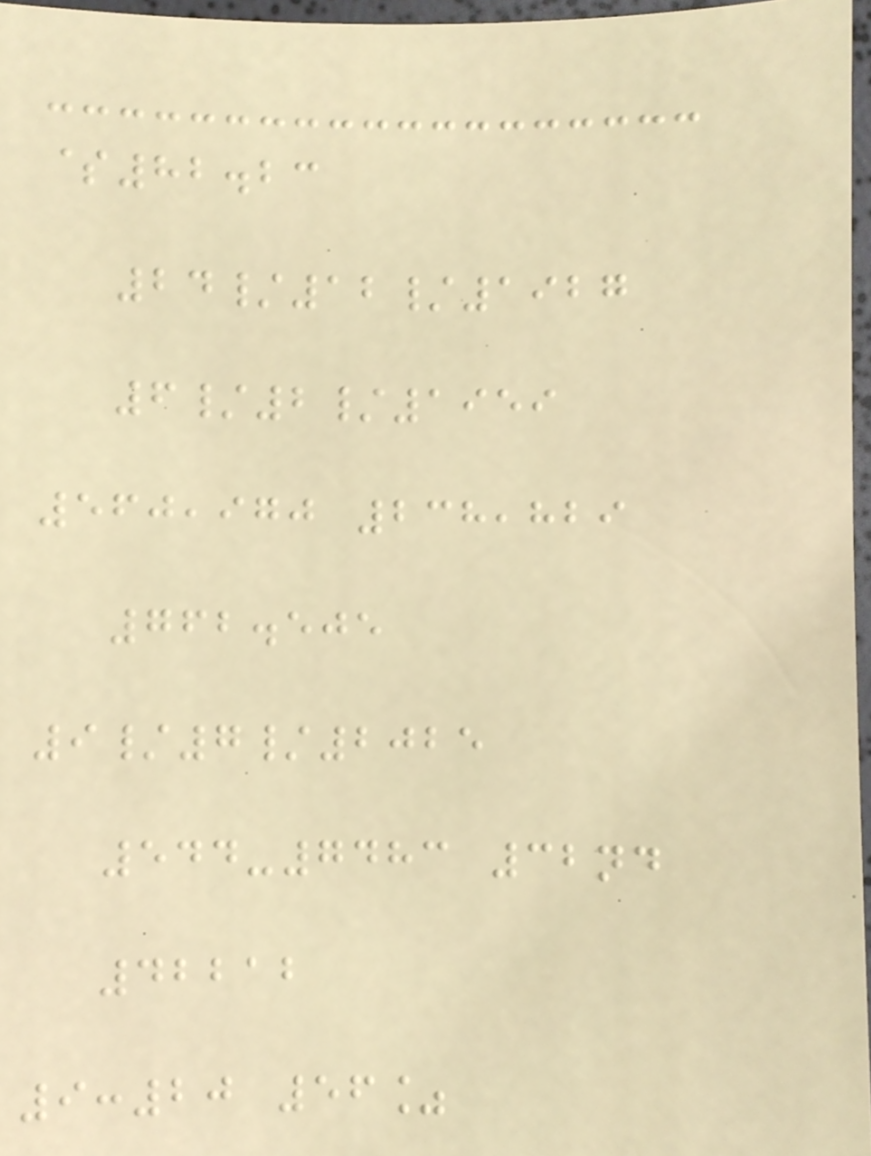$82.23
24/12/1927
6/2/1959
560,970 238,829
762.505
9/7/2025
544-7483 32nd
42212
9:20 56%
